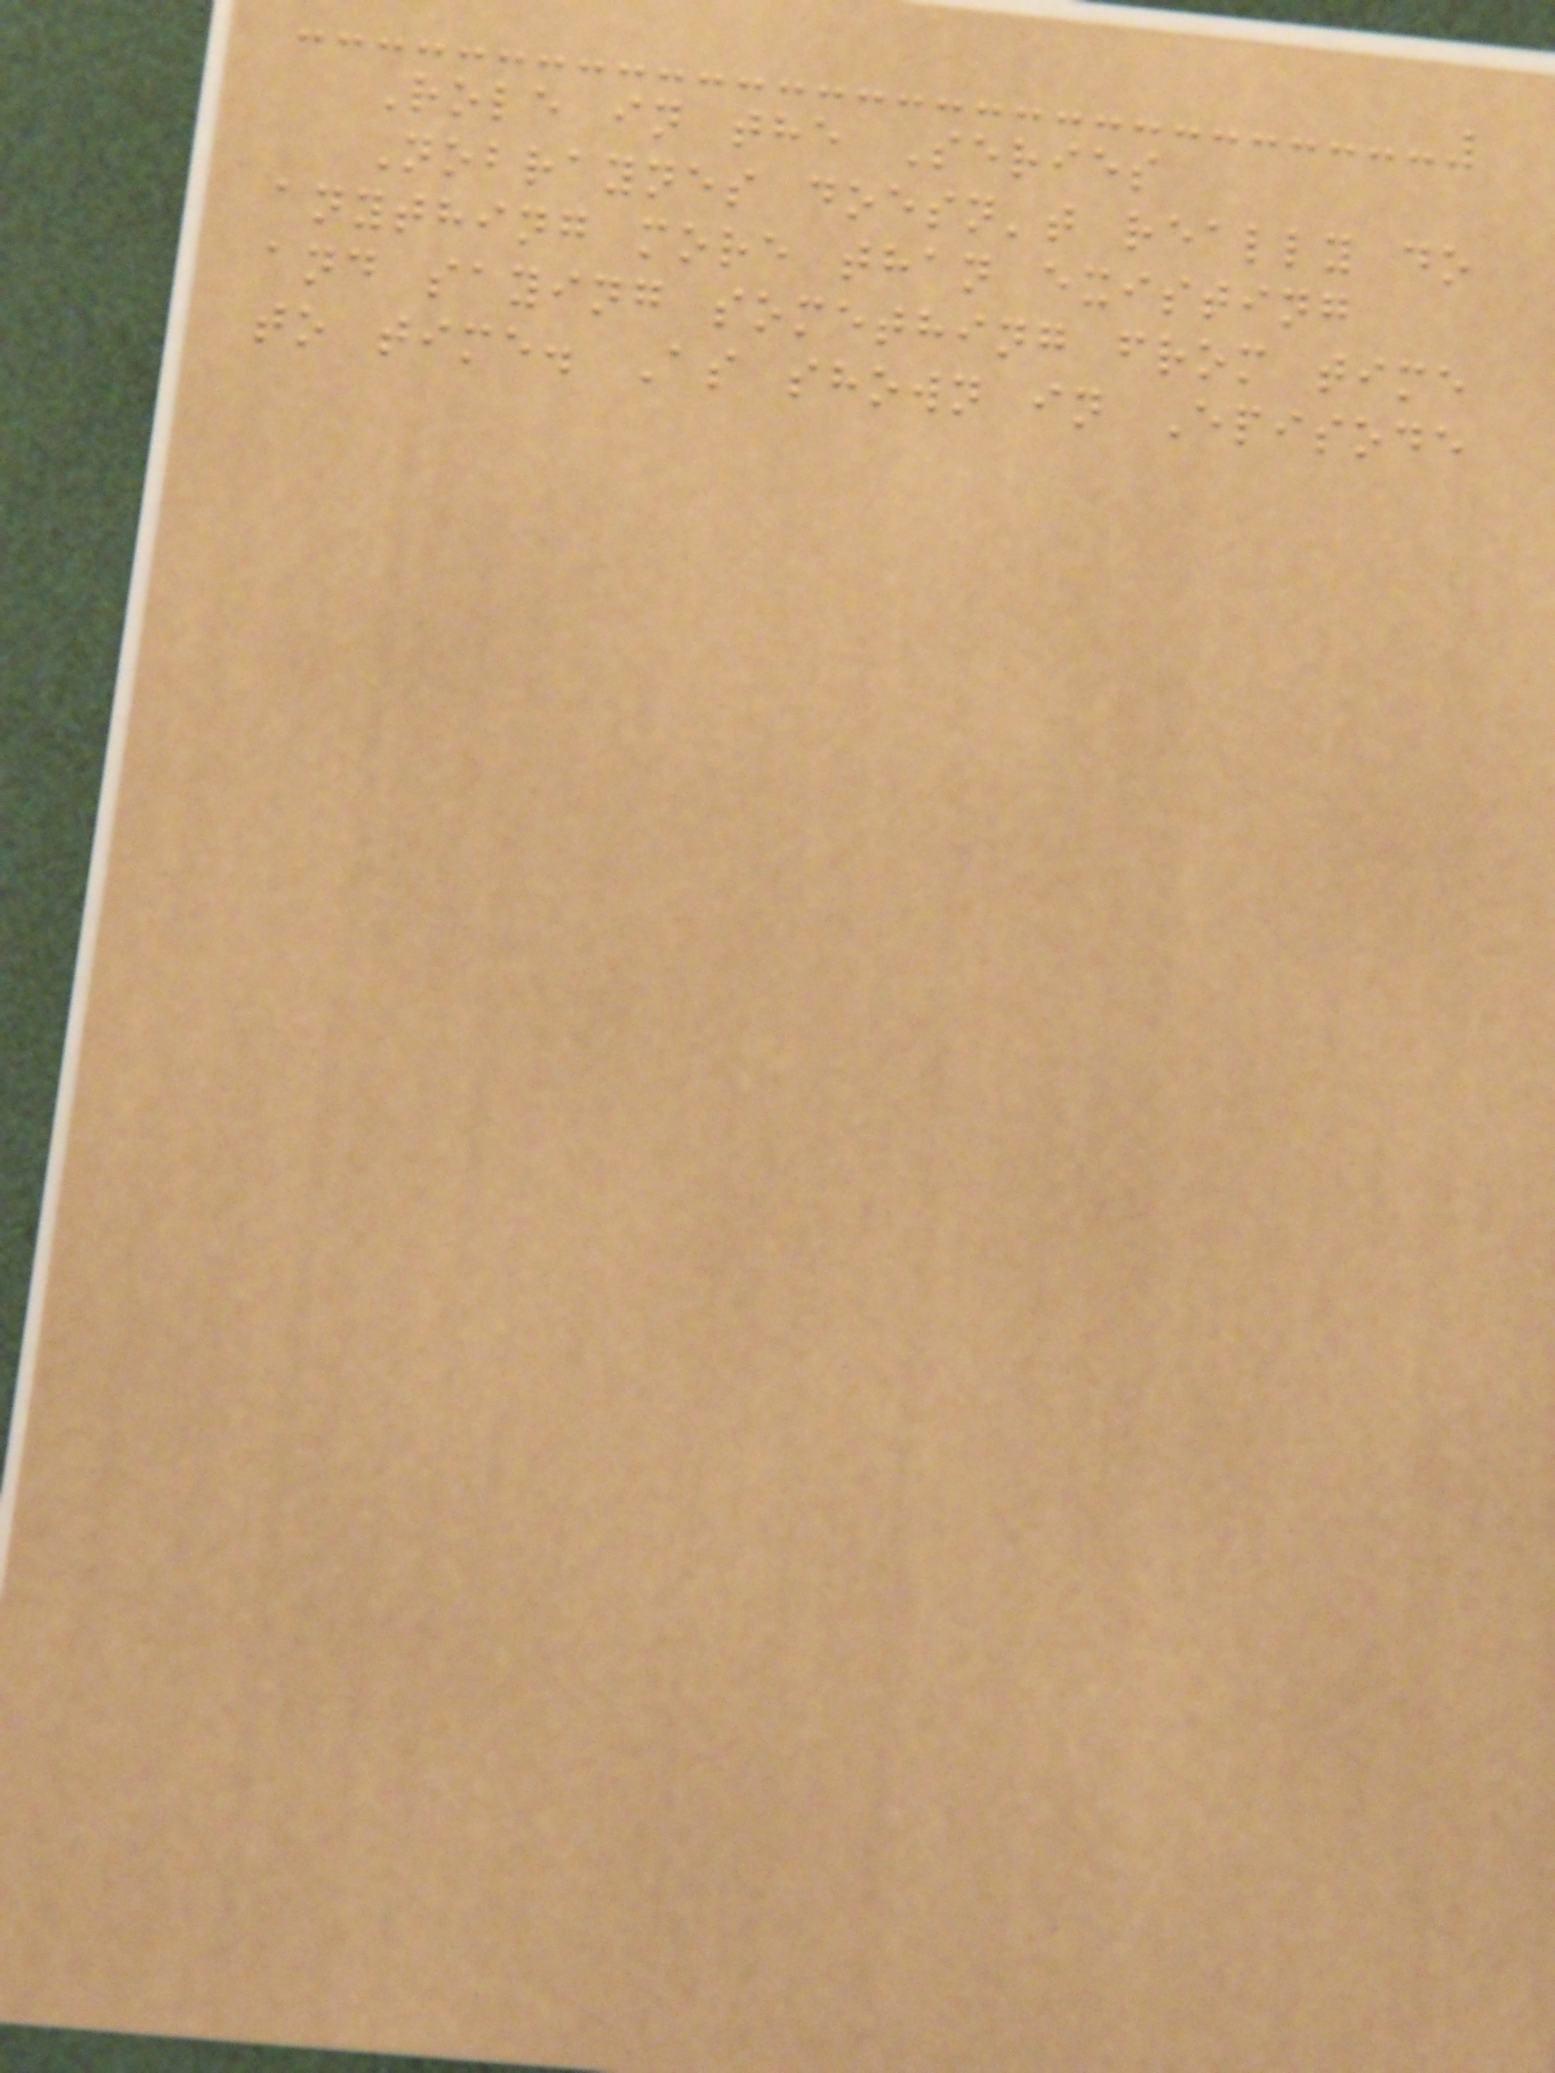Role in the Series
Nobraynes doesn't really do
anything more than existing
and saying something from time
to time. As shown in Episode
